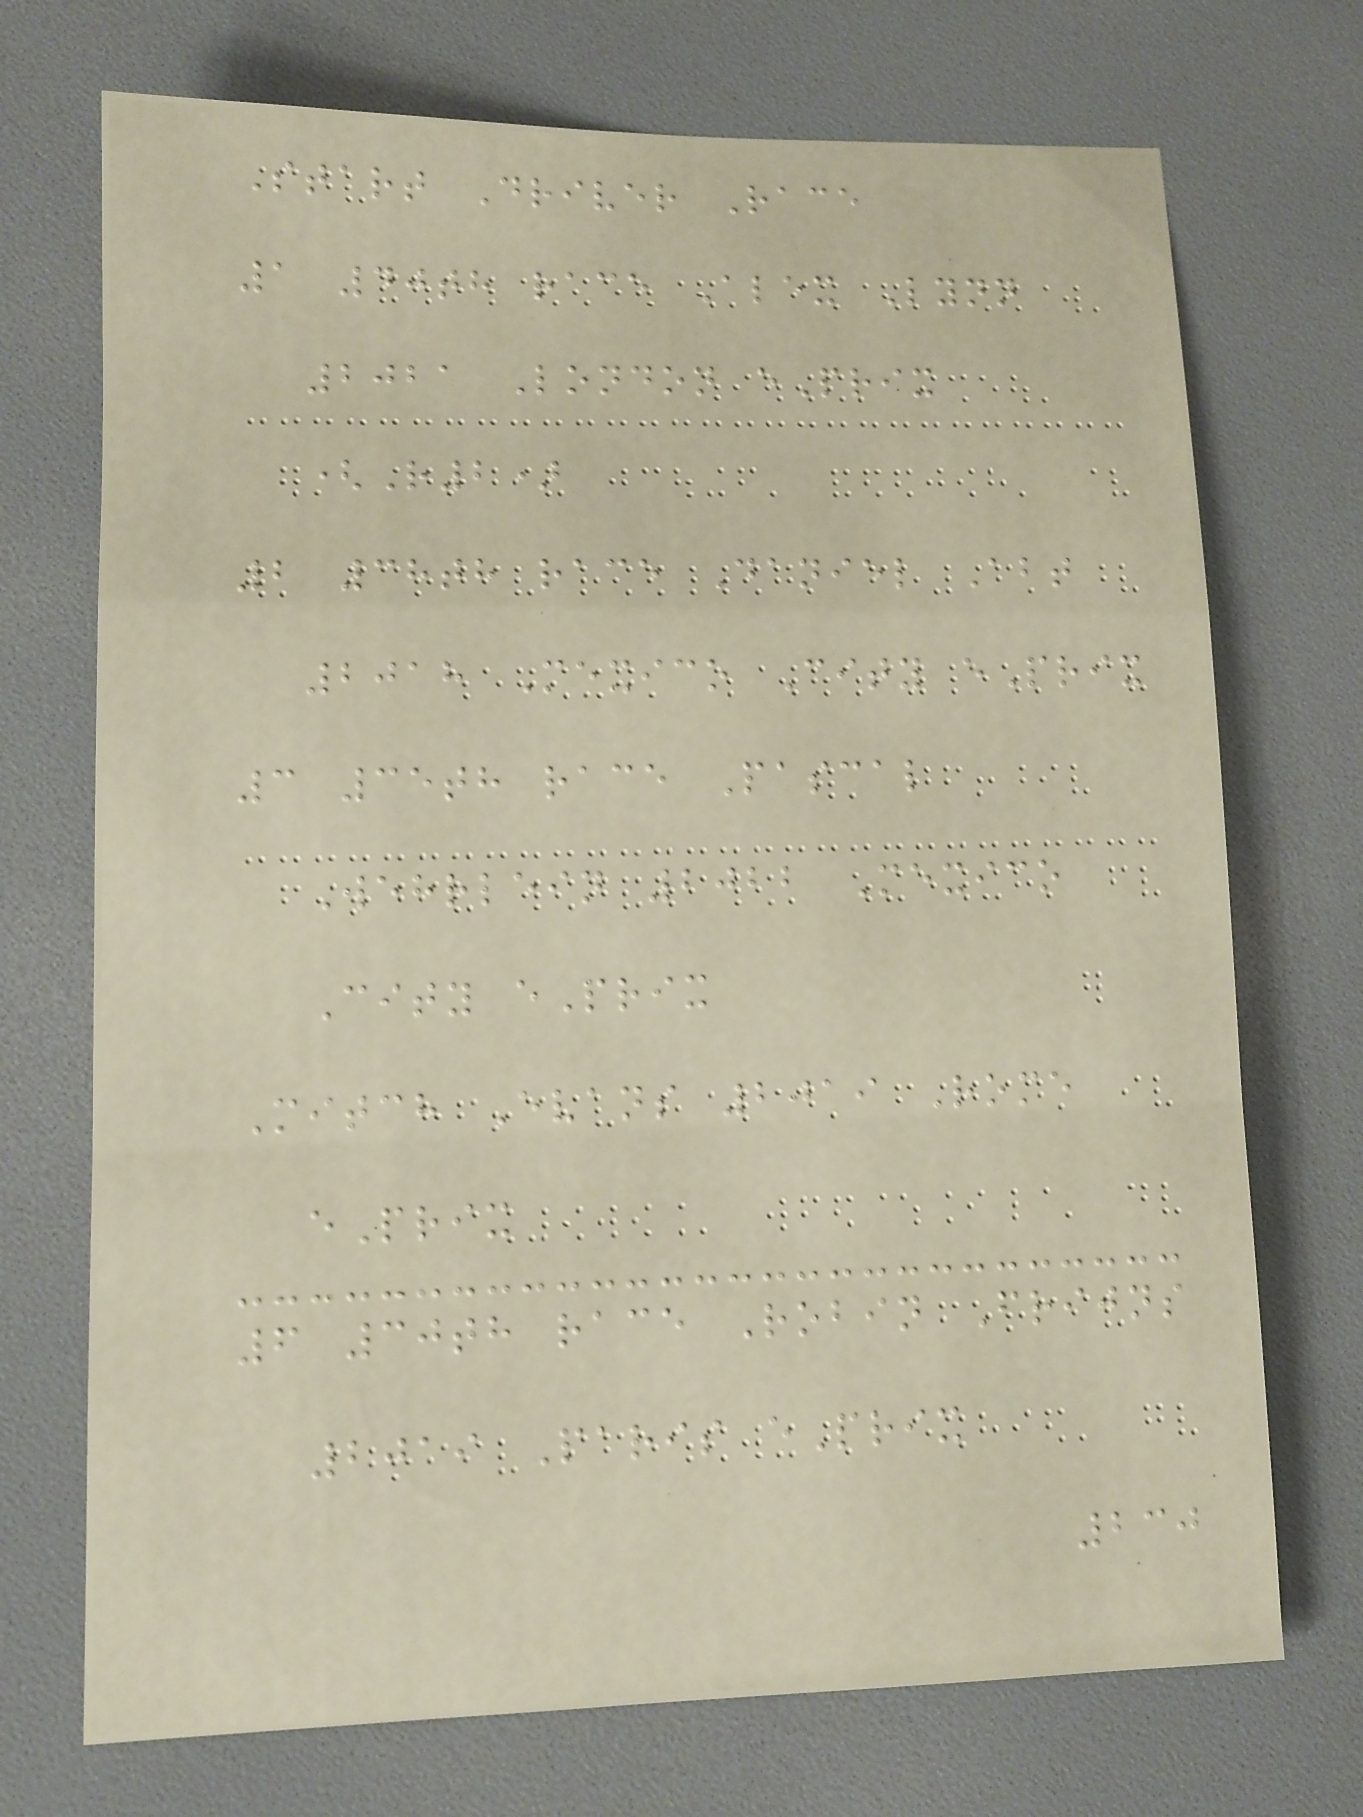Start Driver Race
1 40th race Alex Lynn
2021 London ePrix
(R2)
2 38th race Daniel Abt
2018 Mexico City ePrix
3 35th race Pascal
Wehrlein 2022 Mexico
City ePrix
Mitch Evans 2019 Rome
ePrix
6 30th race Robin Frijns
2019 Paris ePrix
230
